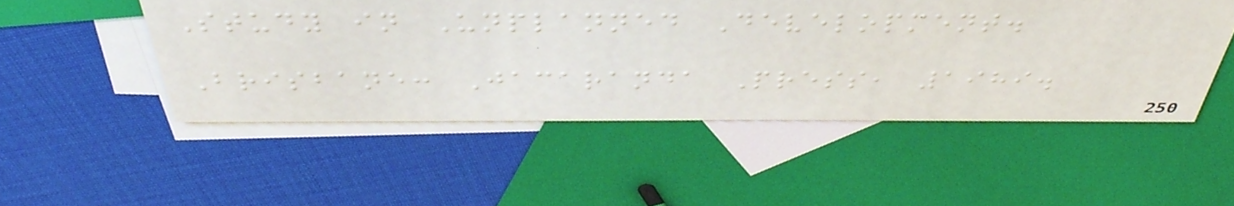Study in Unplanned Development.
Brisbane: Jacaranda Press, 1989.
